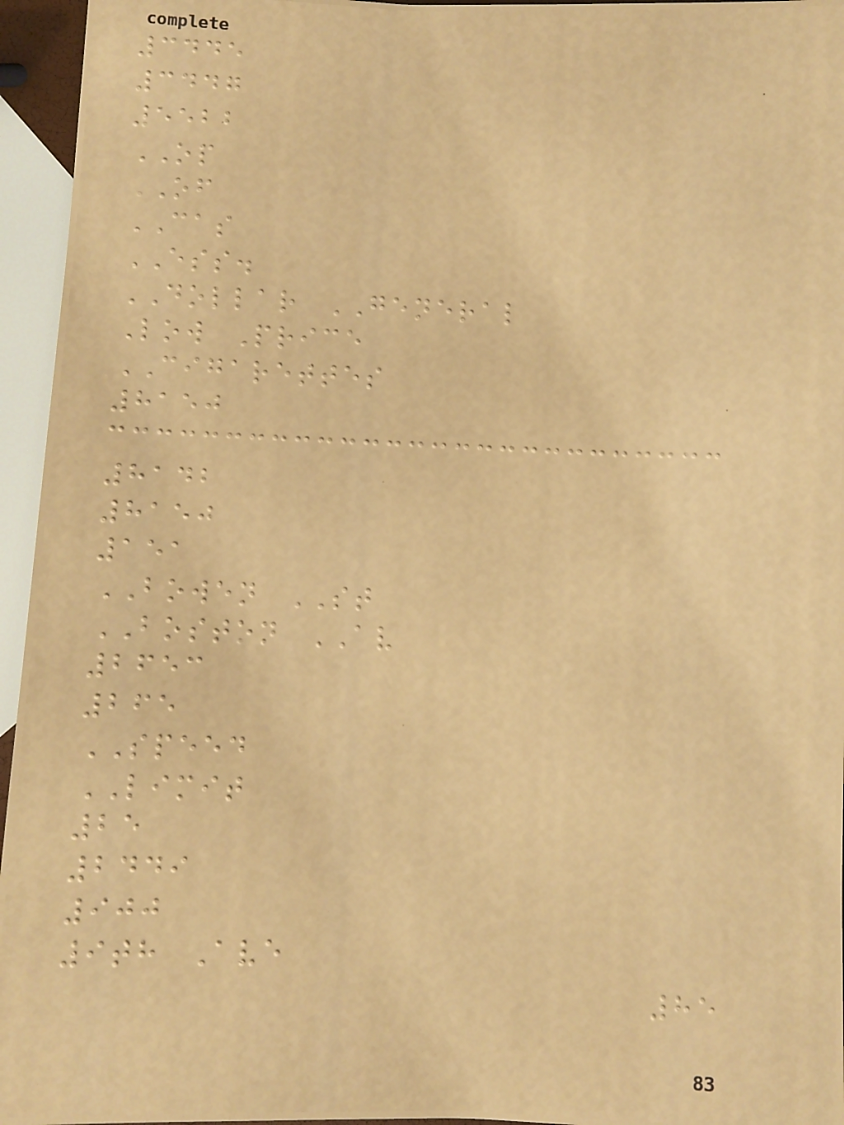3445
3447
5522
OP
OF
CAS
ESS.
DOLLAR GENERAL
Low Price
CIGARETTES
8150
8142
8150
151
BOWEN ST
BOSTON AV
2653
265
SPEED
LIMIT
25
2449
900
9th Ave
85
